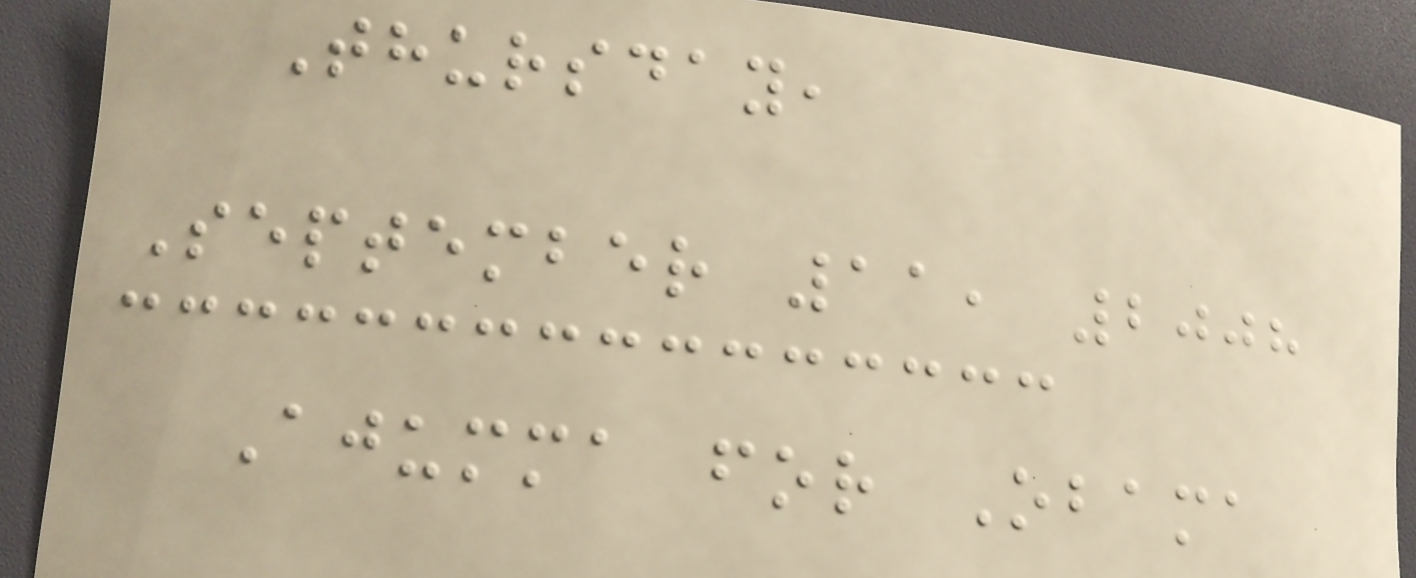Thursday,
September 11, 2008
Ajumma for Obama
